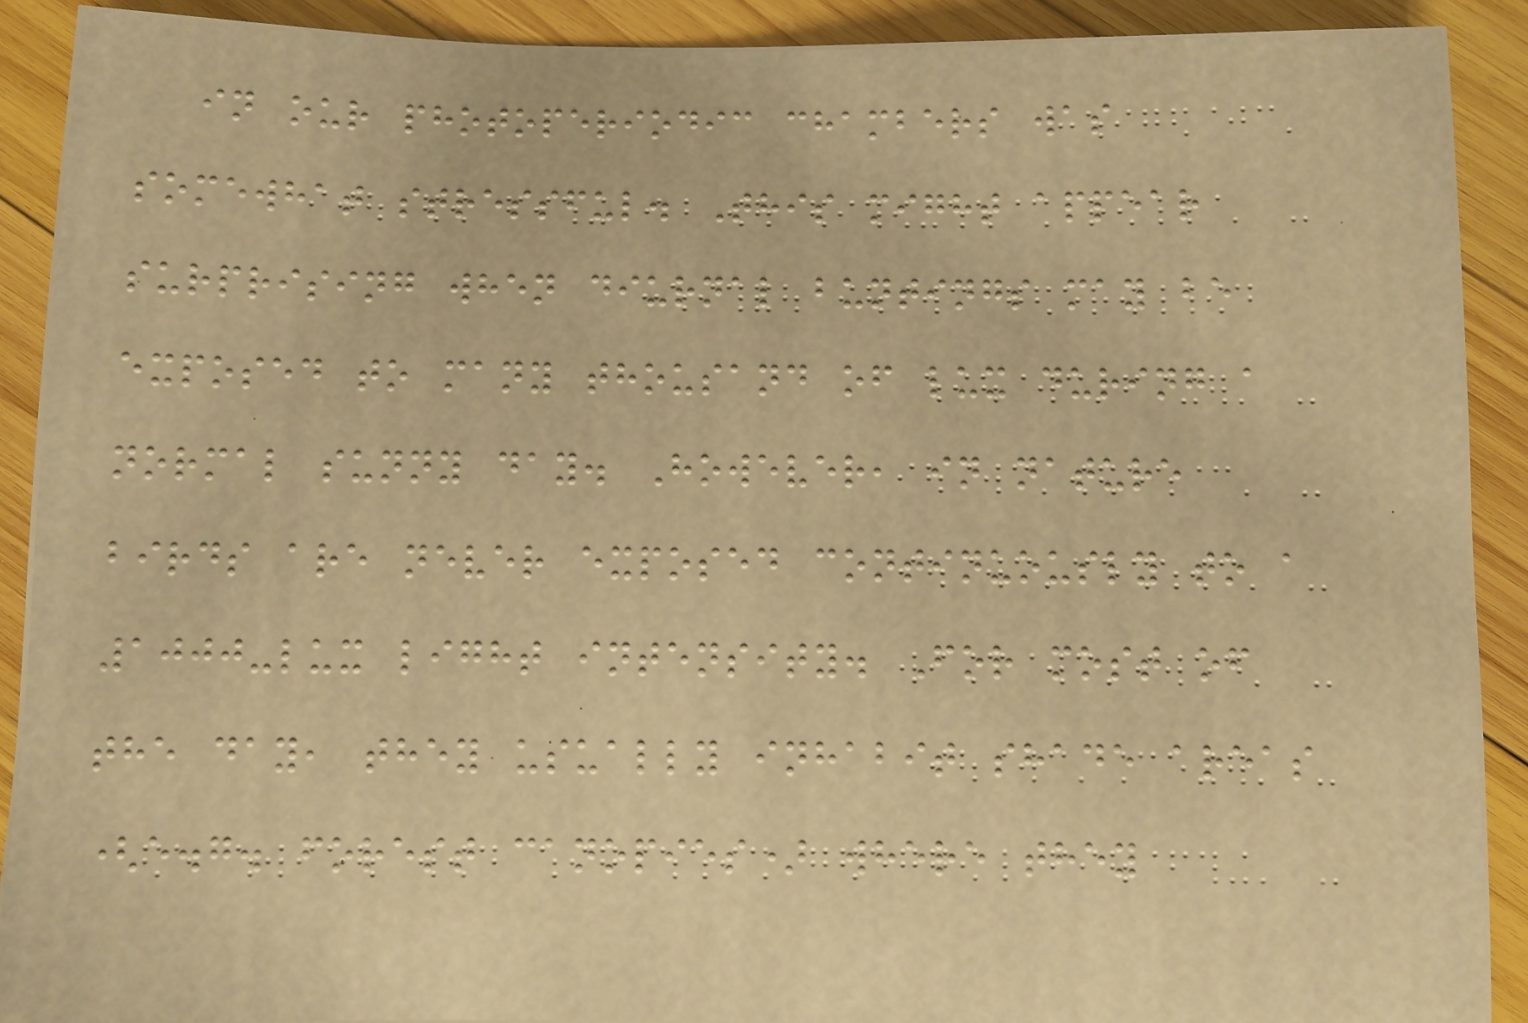in our photoperiodic chambers was
somewhat stressful. This might appear
surprising when diurnal buntings may be
exposed to many thousand of lux during a
normal sunny day. However, in nature
birds are never exposed continuously to a
1000-lux light intensity. For most of
the day, they usually inhabit shade areas
(e.g. forest canopies) where they
